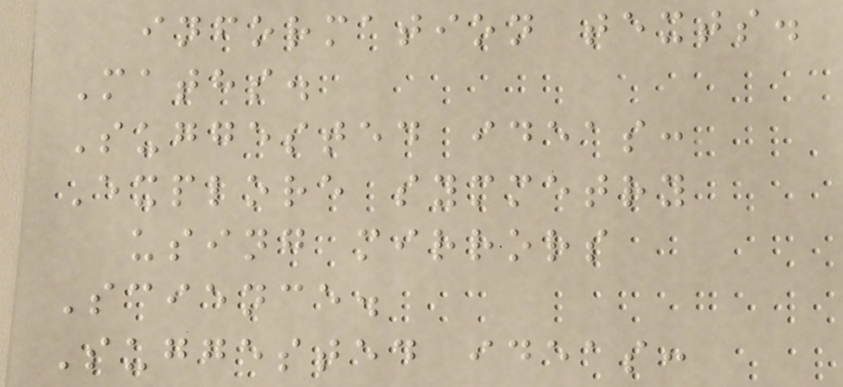information texts.
Maths.
Suggested ideas:
Explore symmetry
using mirrors
Science.
Suggested ideas:
